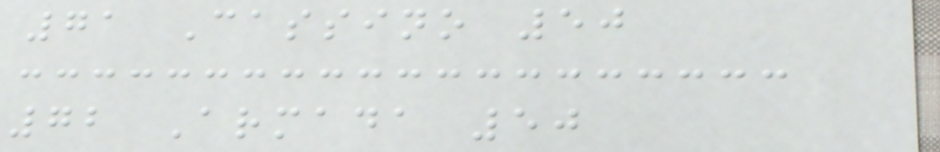71 Cassino 50
72 Armada 50
